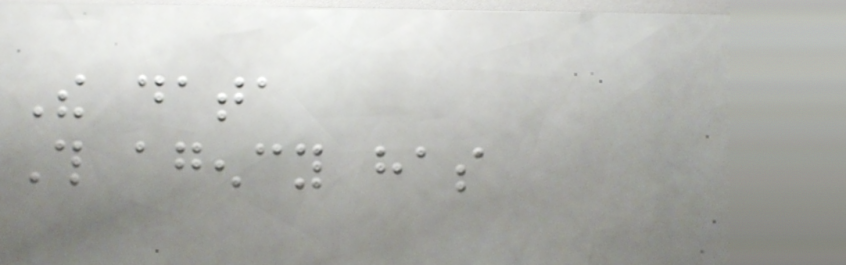The data
This agency has
